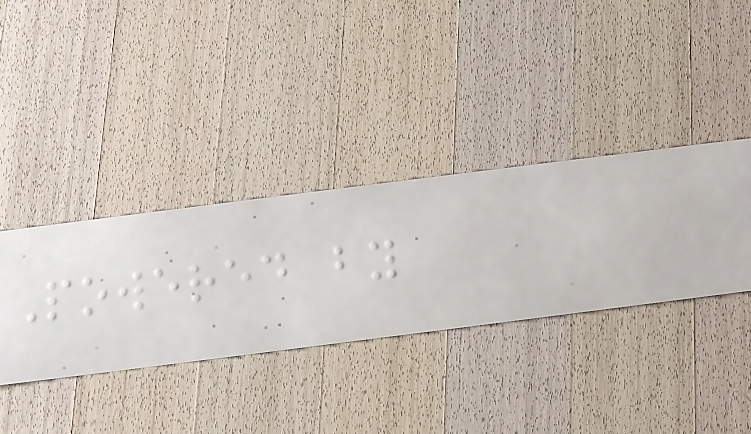Powered by
